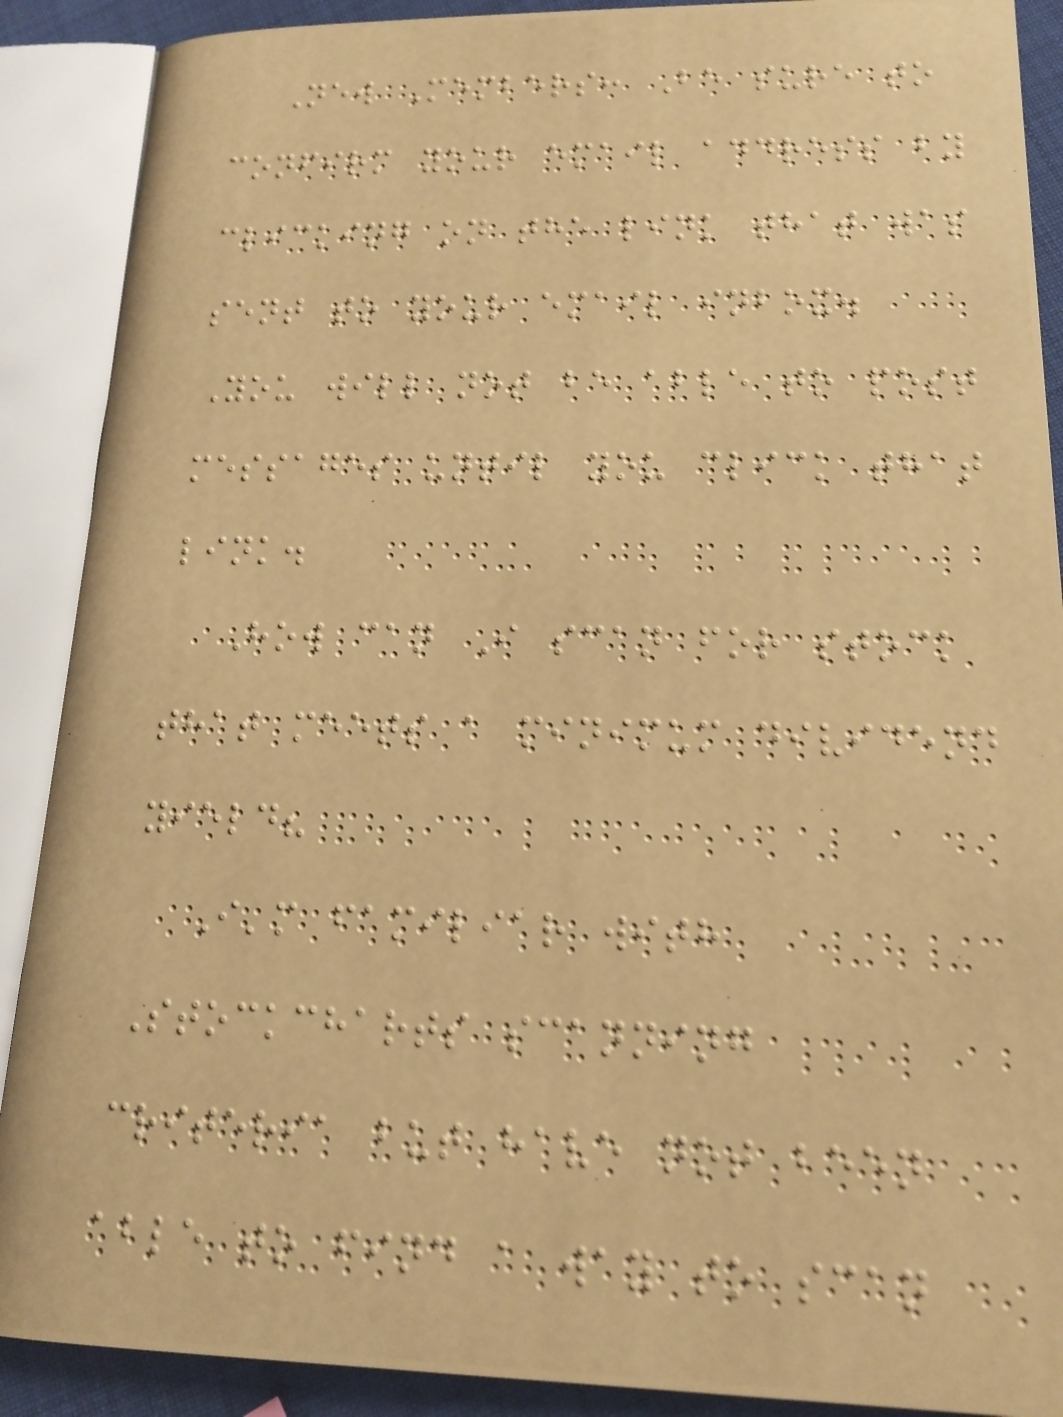New Members: Be sure to
confirm your email address by
clicking on the link that was
sent to your email inbox.
You will not be able to post
messages until you click that
link.
How can I scan for stock
that meets a minimum dividend
yield?
I'm familiar with
Stockcharts scanning
criteria but have not been
able to find a way to scan
